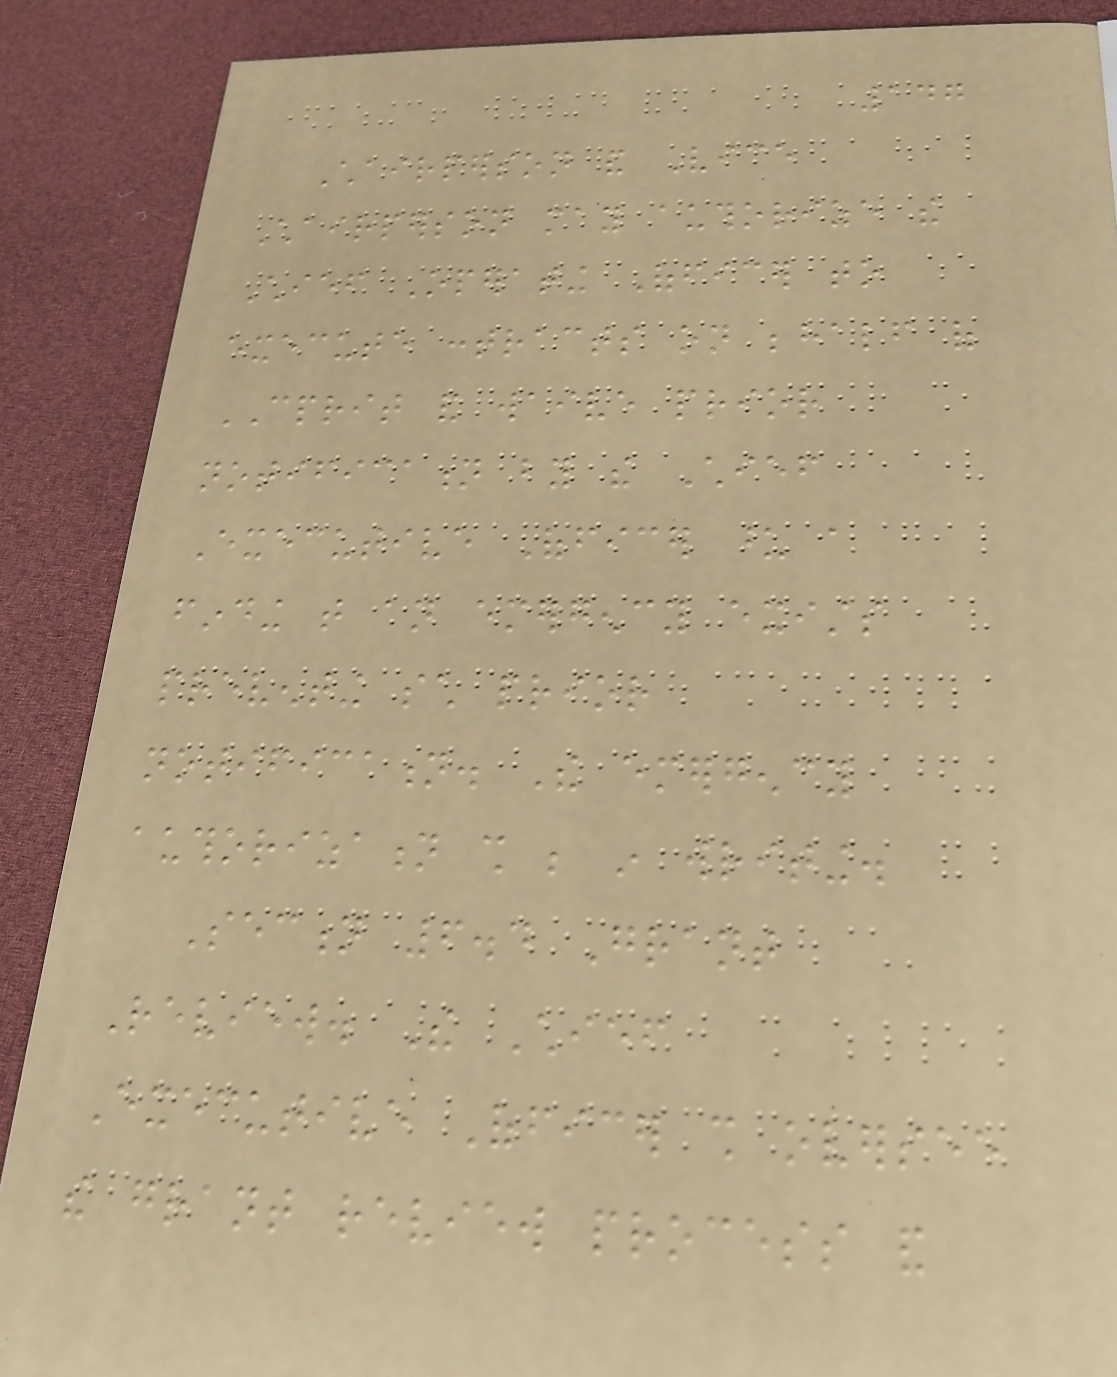147
Chairperson and Vice
Chairperson may authorize the
Chief Operating Officer to
execute contracts on behalf of
CPRIT and waive prior
notification by the Chief
Executive Officer upon a
finding that an emergency exists
preventing such prior
notification. The emergency
authorization shall be in writing.
Section 6.4 Grant
Review. The Chief
Executive Officer shall oversee
the grant review process and
